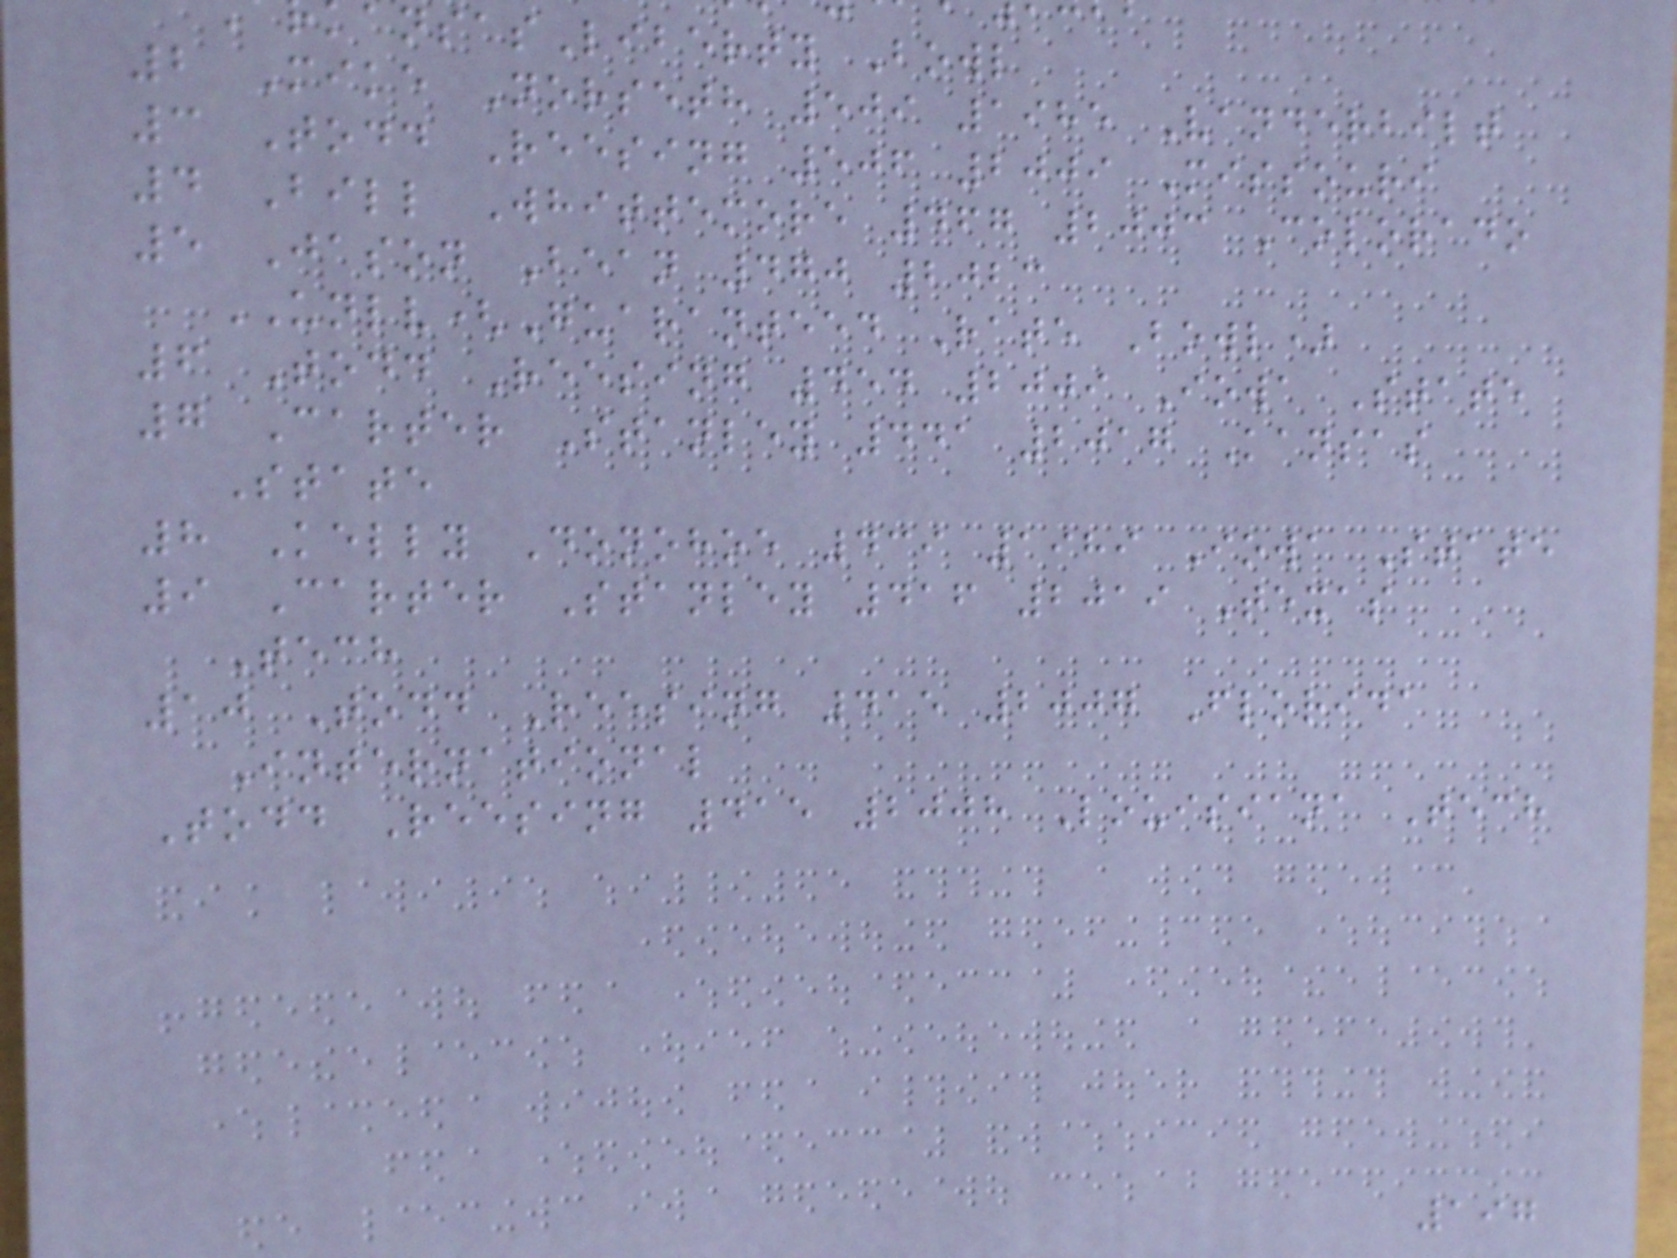ansasLiberty Bowl
2 Mike Norseth 509 1985 Vanderbilt
3 Todd Reesing 506 2009 Missouri
4 Bill Whittemore 467 2003 Colorado
5 Jason Bean 470 2023
UNLV(Guaranteed Rate Bowl)
6 Todd Reesing 454 2009 Iowa State
7 Carter Stanley 441 2017 Kansas
State
8 Kelly Donohoe 439 1989 Iowa State
9 Carter Stanley 416 2019 Texas
Tech
10 Todd Reesing 415 2007 Florida
International
Todd Reesing 415 2008 Louisiana Tech
197
